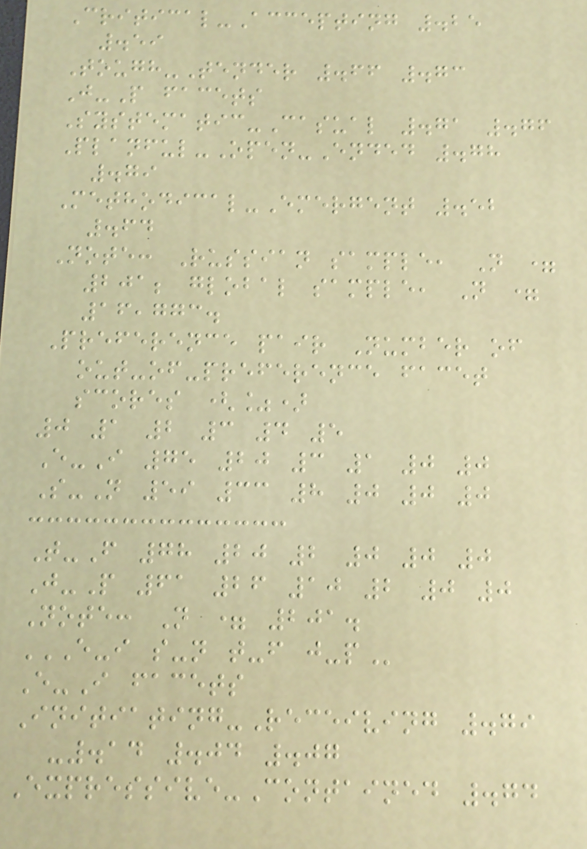Critical-Accepting .25
.59
Tough-Tender .66 .73
J-P facets
Systematic-Casual .71 .76
Planful-Open-Ended .78
.79
Methodical-Emergent .52
.64
Note: Russian sample, N =
201; global sample, N =
16,773.
Preference pair Number of
out-of-preference facet
scores (%)
0 1 2 3 4 5
E-I 75 20 3 1 0 0
S-N 59 33 8 0 0 0
T-F 78 20 2 0 0 0
J-P 61 26 10 2 0 0
Note: N = 201.
E-I S-N T-F J-P
E-I facets
Initiating-Receiving .79
-.14 .04 .07
Expressive-Contained .74
